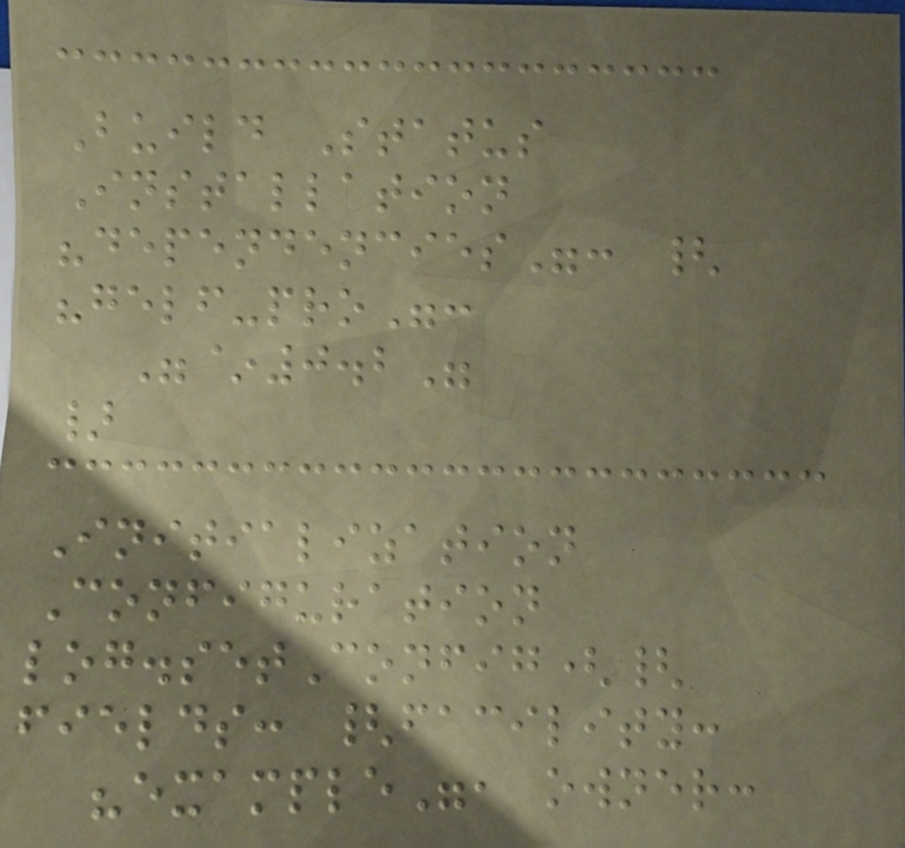Build Status
Installation
"dependencies": {
"gelf-pro":
"~0.2"
}
Initialization
Configuration
log.setConfig({
fields: {facility:
"example", owner:
